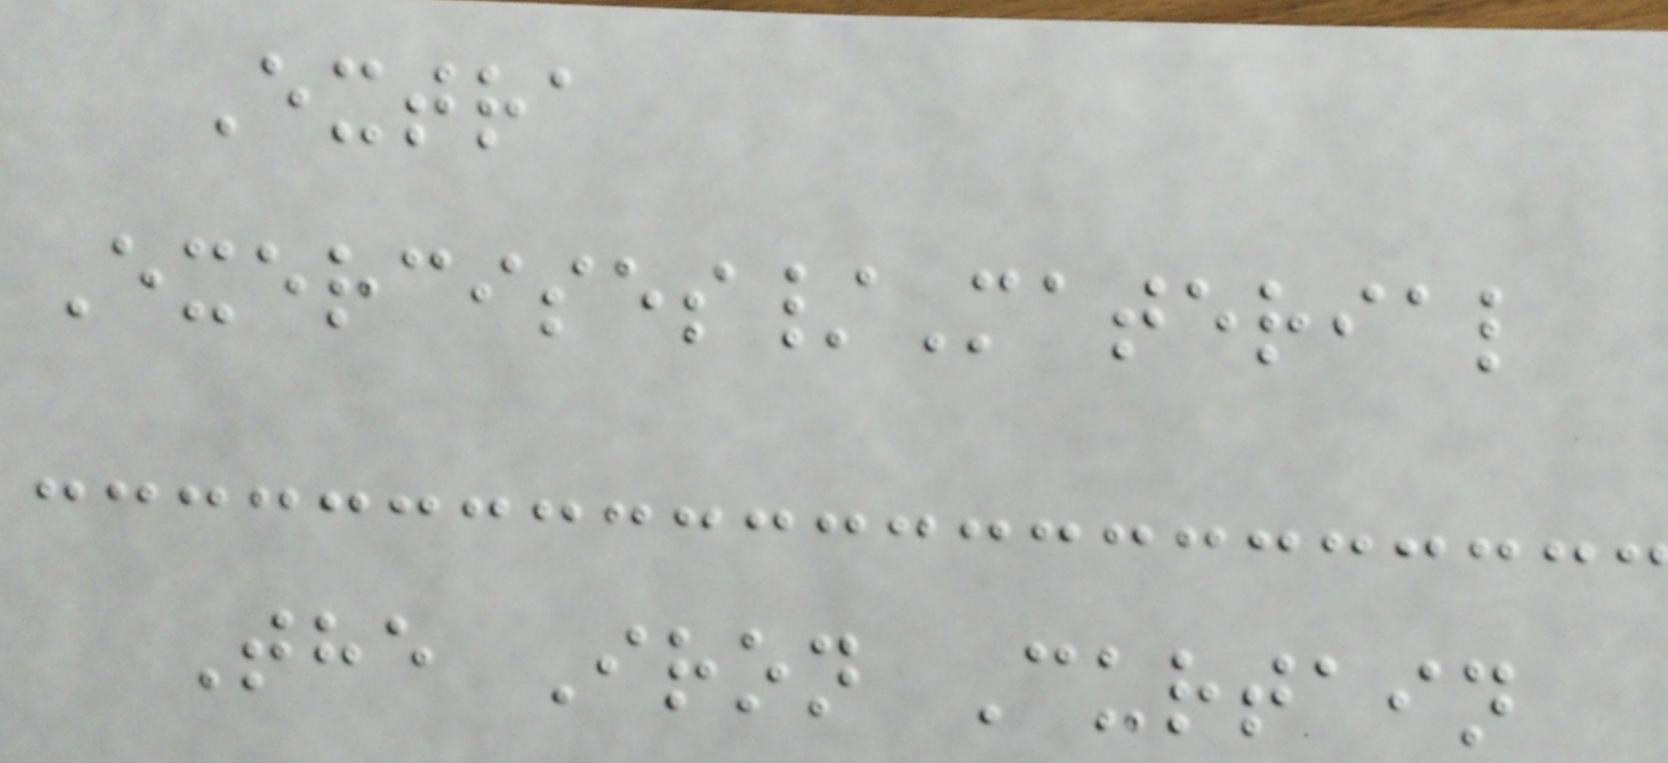Extra
Exercises/Material
The Iron Curtain
